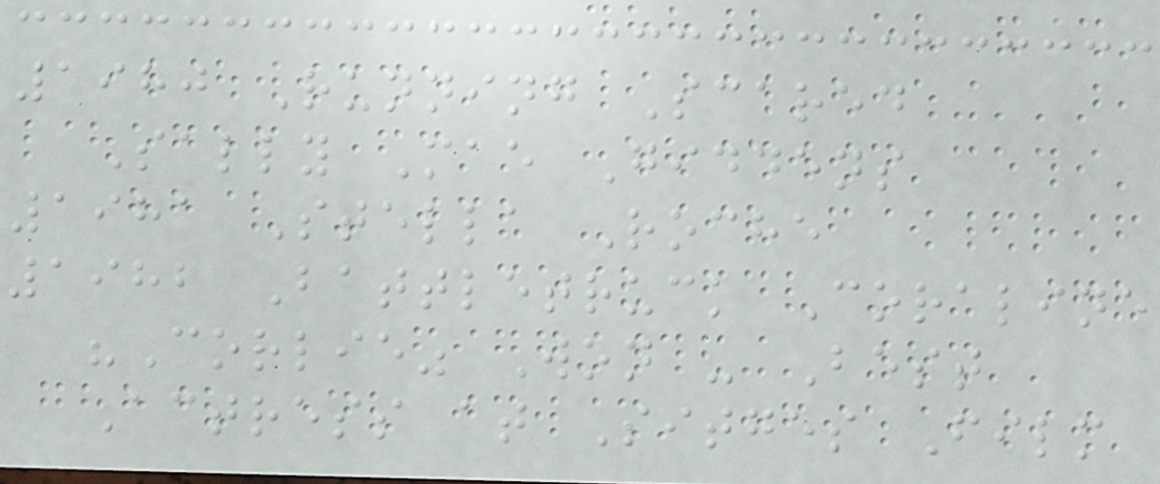1980 Running Scared
Sally Mae Giddens
1981 Stella Roche
1982 Battletruck Coraline
"Corlie" Won - Best
Actress at Sitges Film
